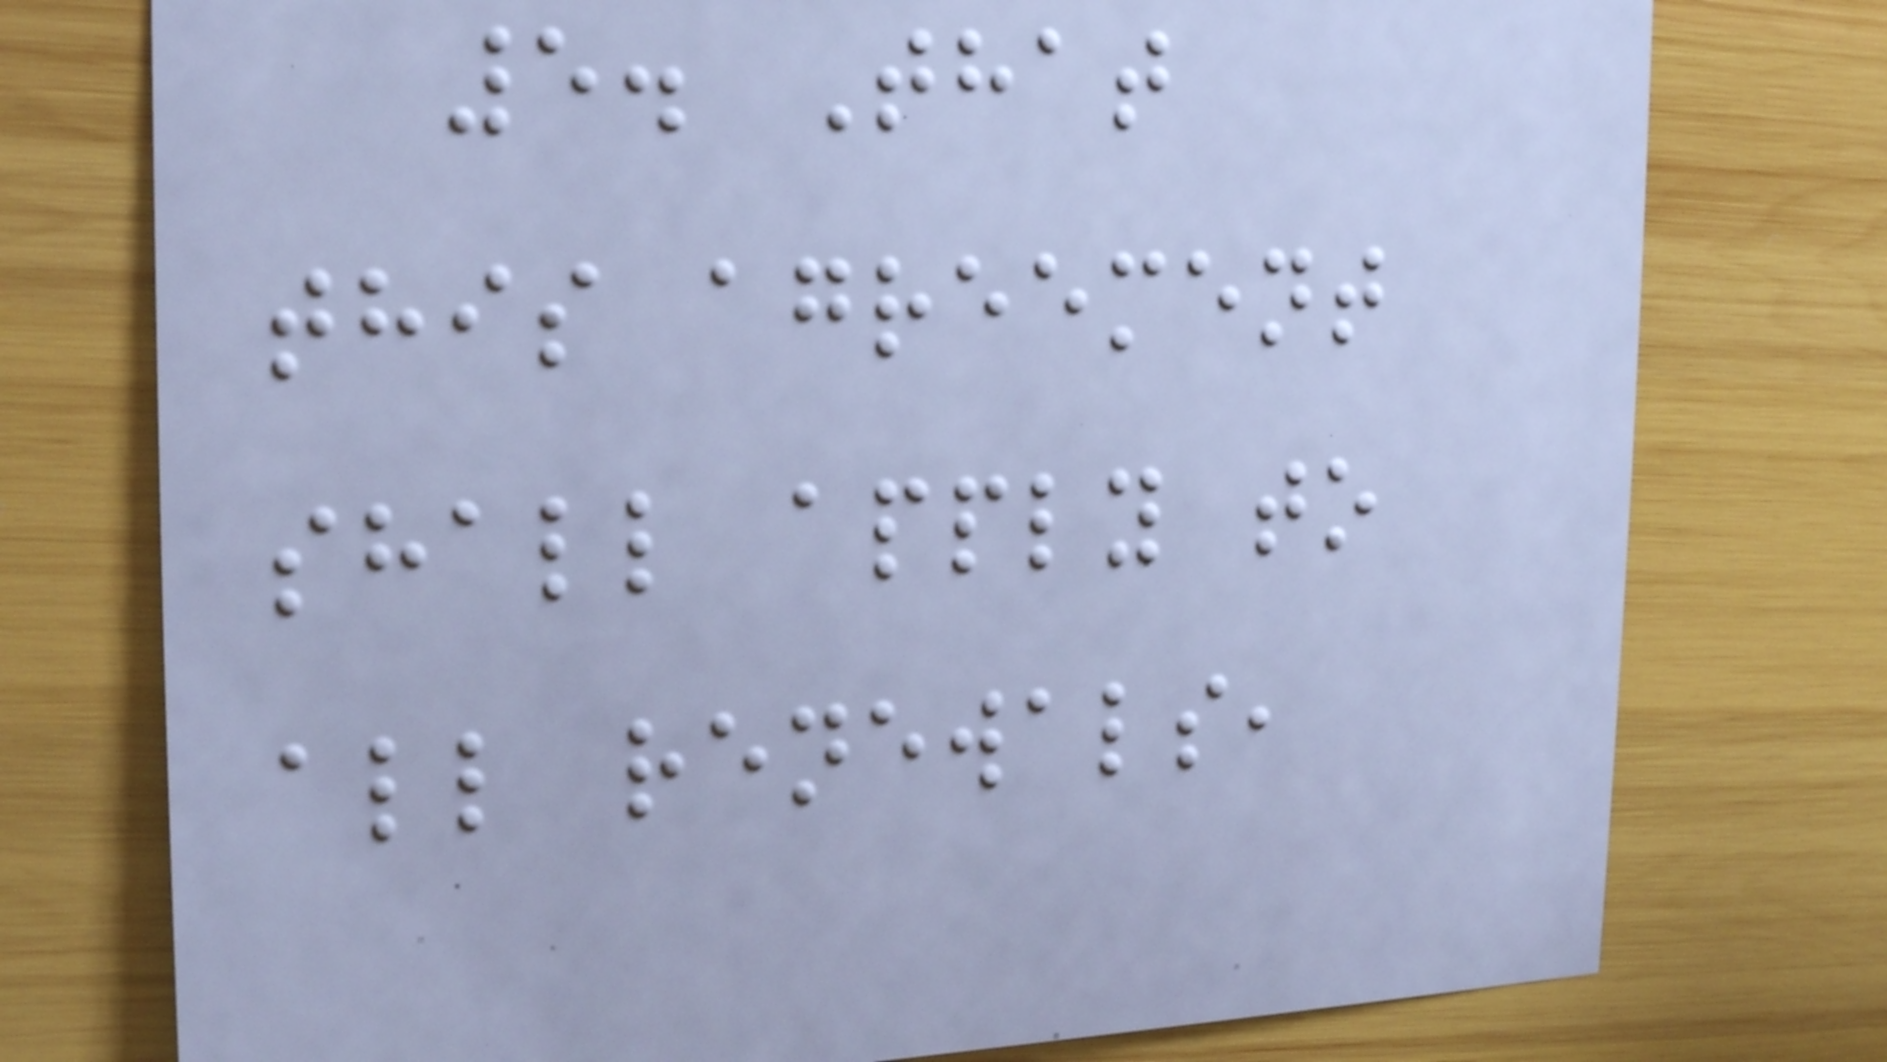5. That
this agreement
shall apply to
all renewals,
